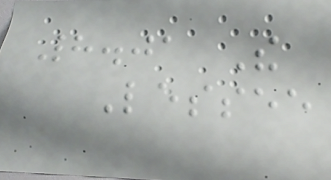8.01 The
Lessee
